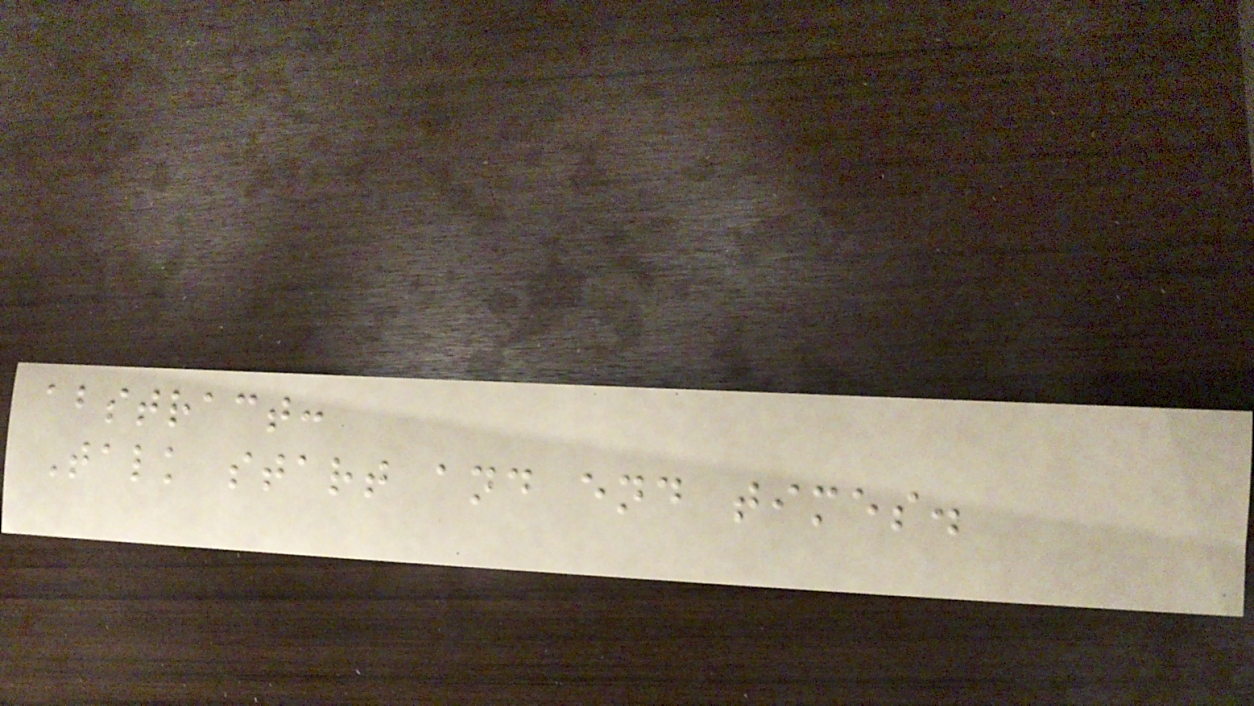abstract:
Talk start and end times.
